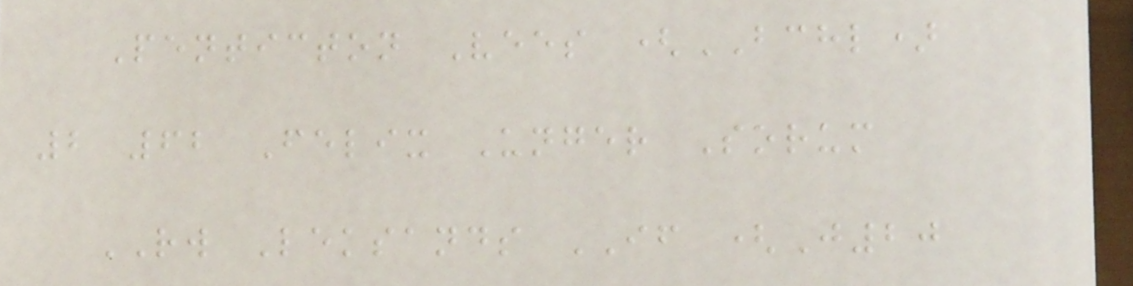Penticton Vees (BCHL)
2 62 Felix Unger Sorum
RW Leksands IF (J20
